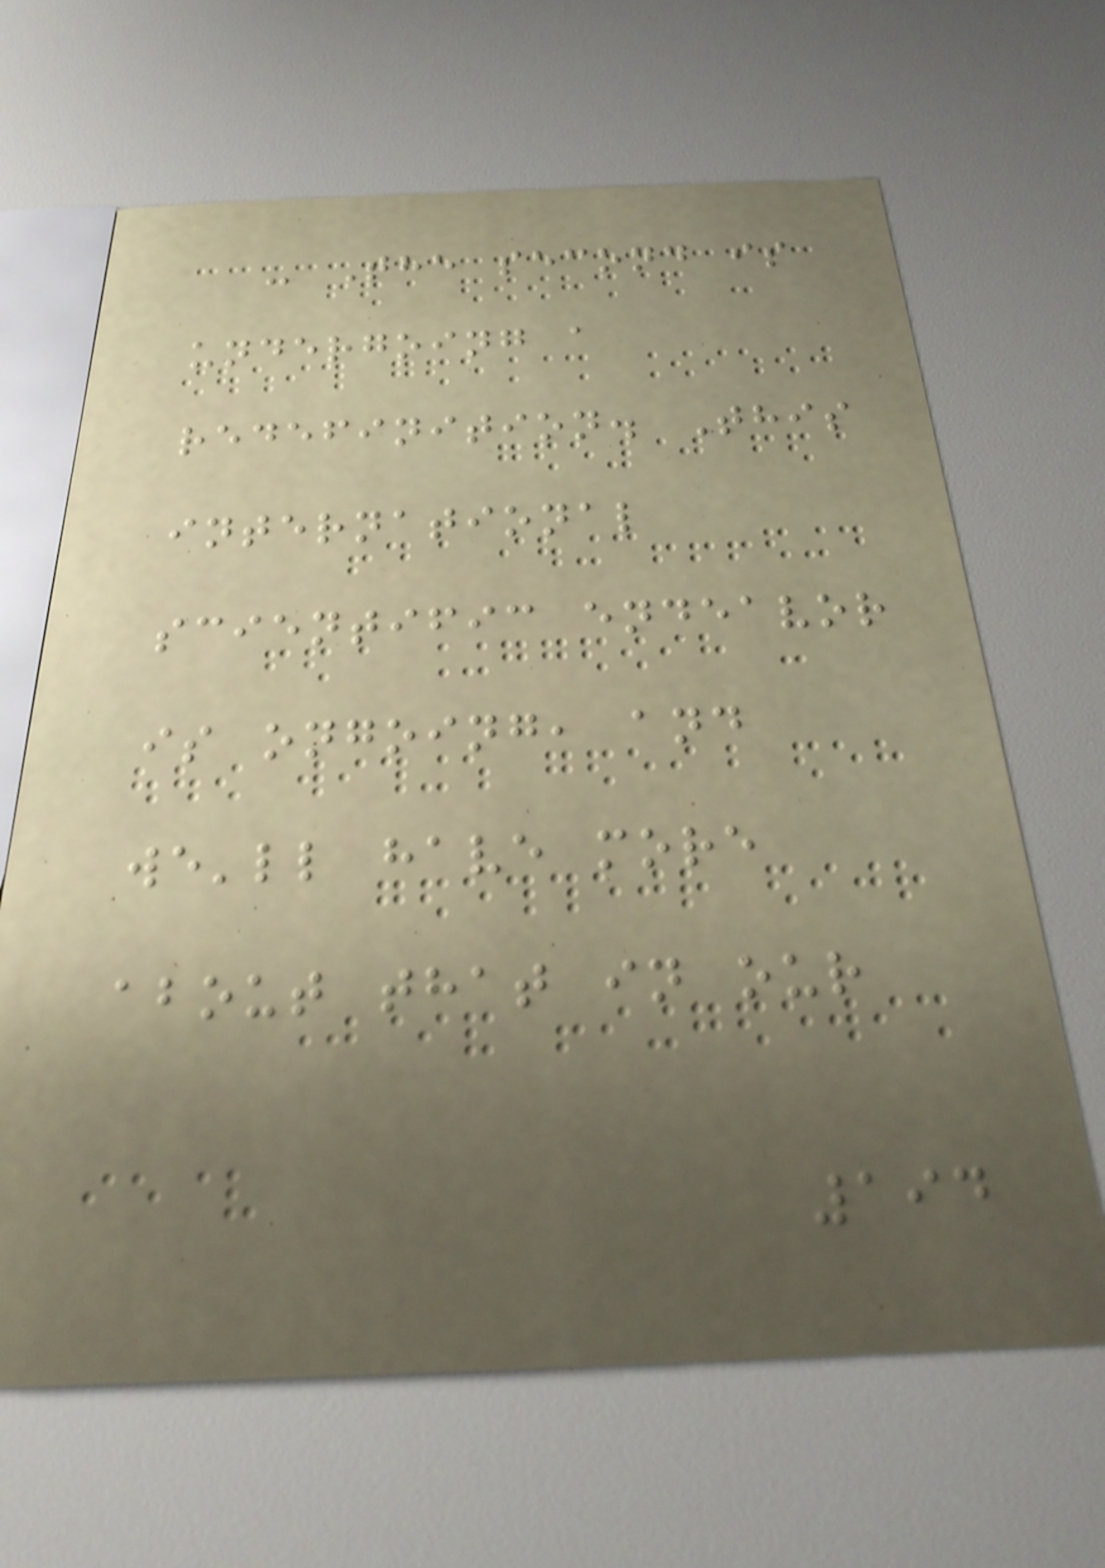- The second is
undergoing a
redefinition. This
international
scientific endeavor
is ongoing, and
we'll have more
about that in our
194
